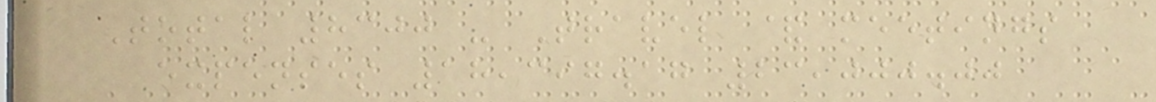Total 8300 - Travel & meetings
expenses 18,397.17 23,000.00
